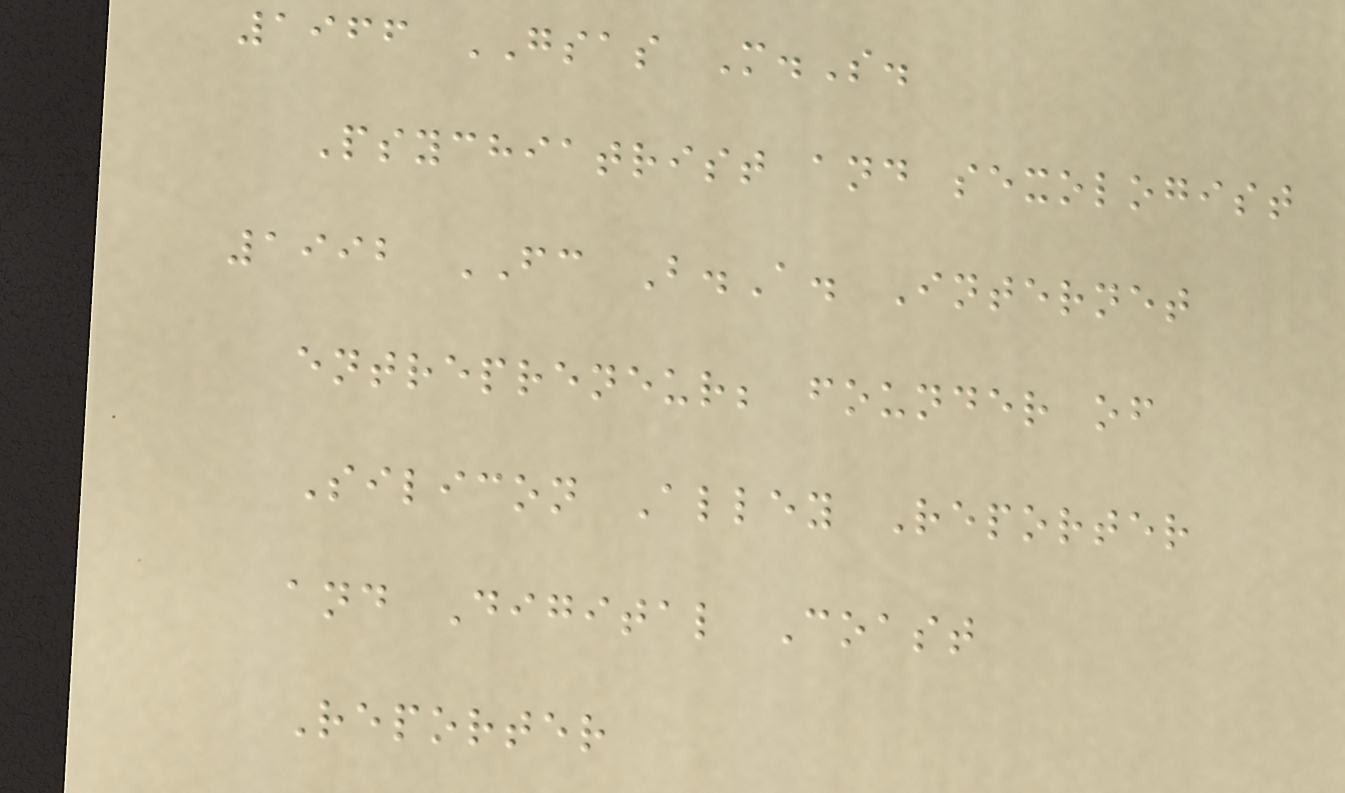1966 GSAS M.S.
Psychiatrist and sexologist
1992 FC B.A. Internet
entrepreneur; founder of
Silicon Alley Reporter
and Digital Coast
Reporter
